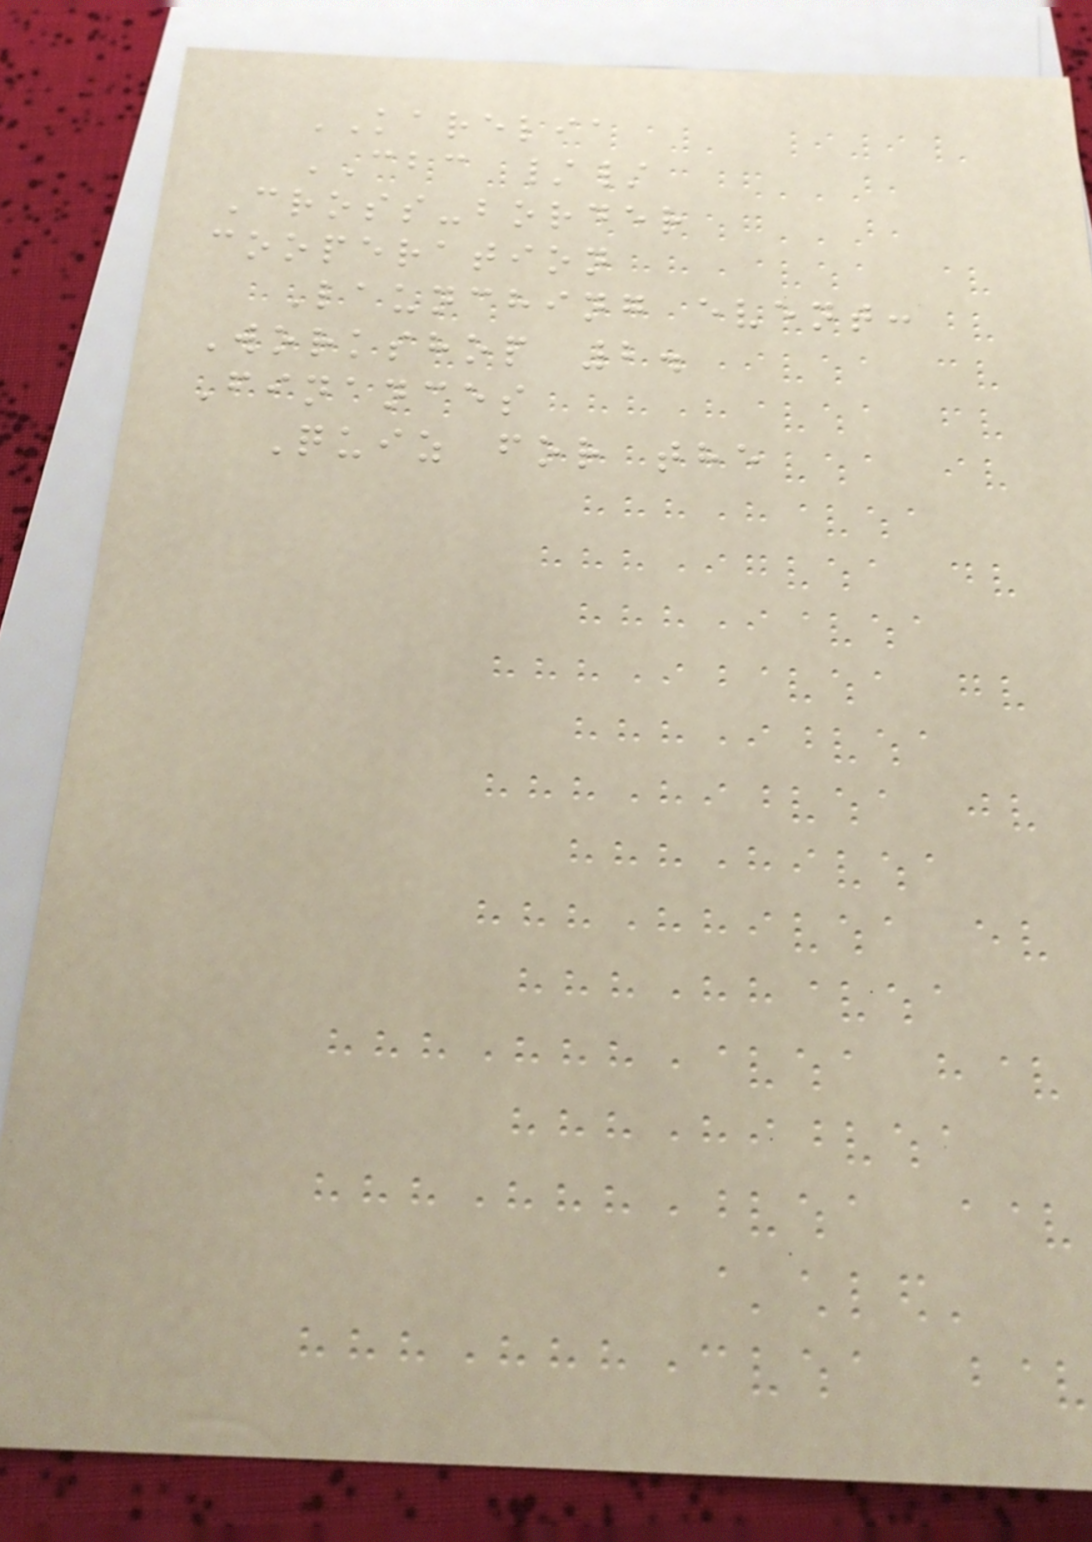KARELIA
CBC //
Cross-border
cooperation
Launching event:
Workshop 2.
Finances
Quiz for the
